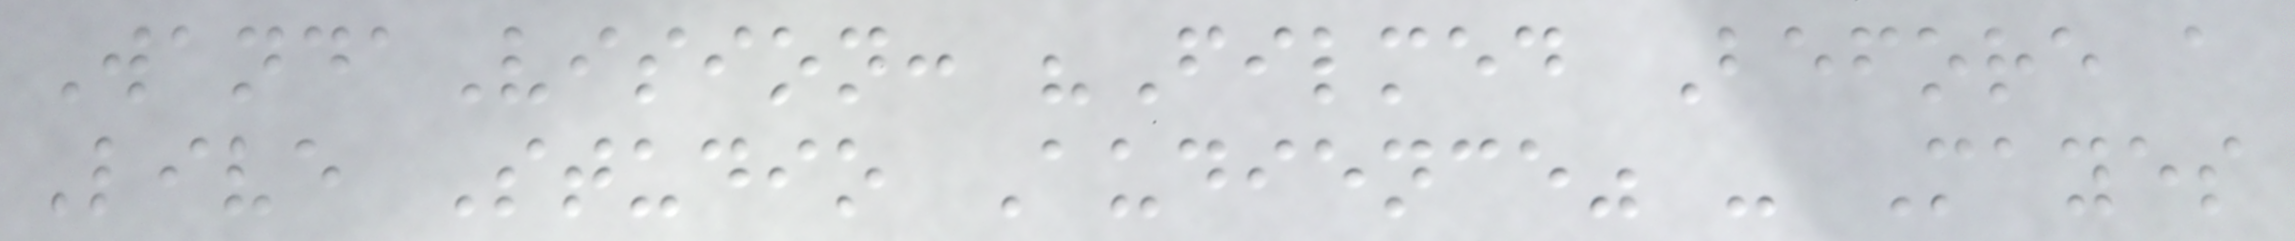WandaVision: "Filmed Before a
Live Studio Audience" - Mayes
